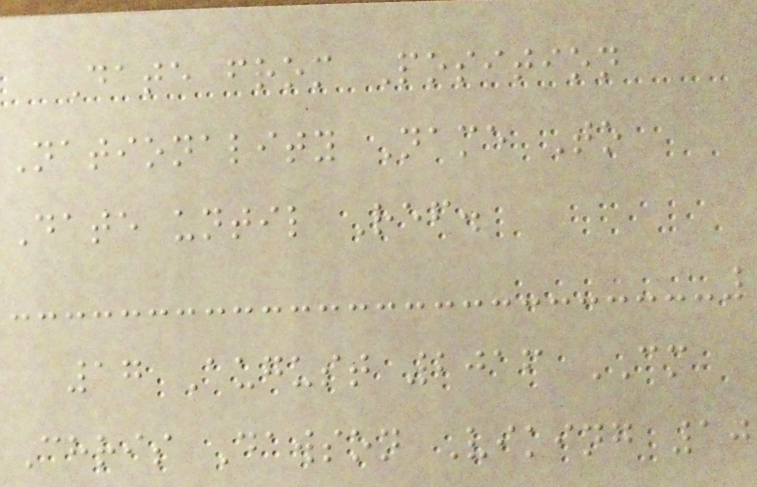Date from Position
Nationality Name To
Date until Ref.
17 August 2016 CM
Chris Dawson Viking 10
